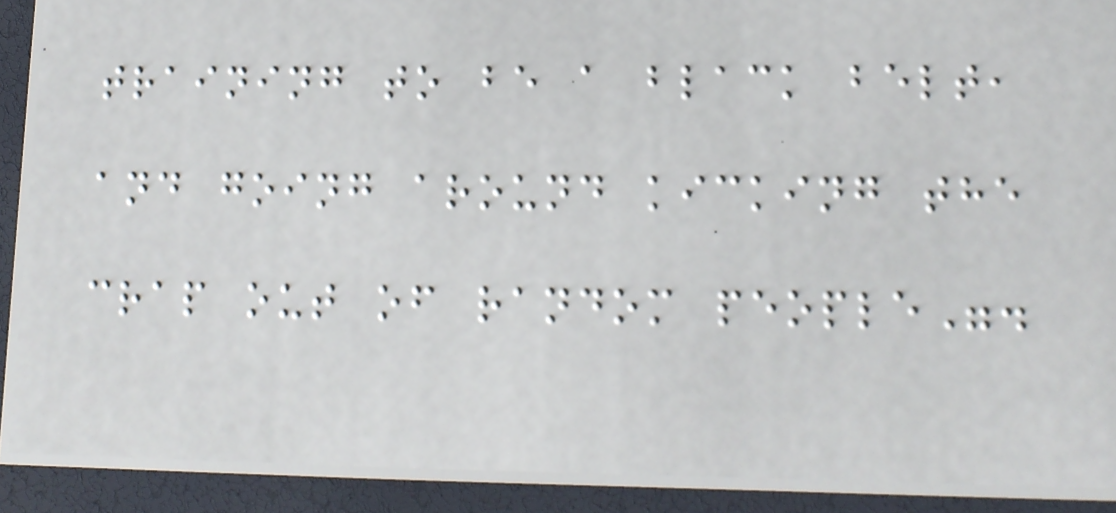training to be a black belt,
and going around kicking the
crap out of random people".
